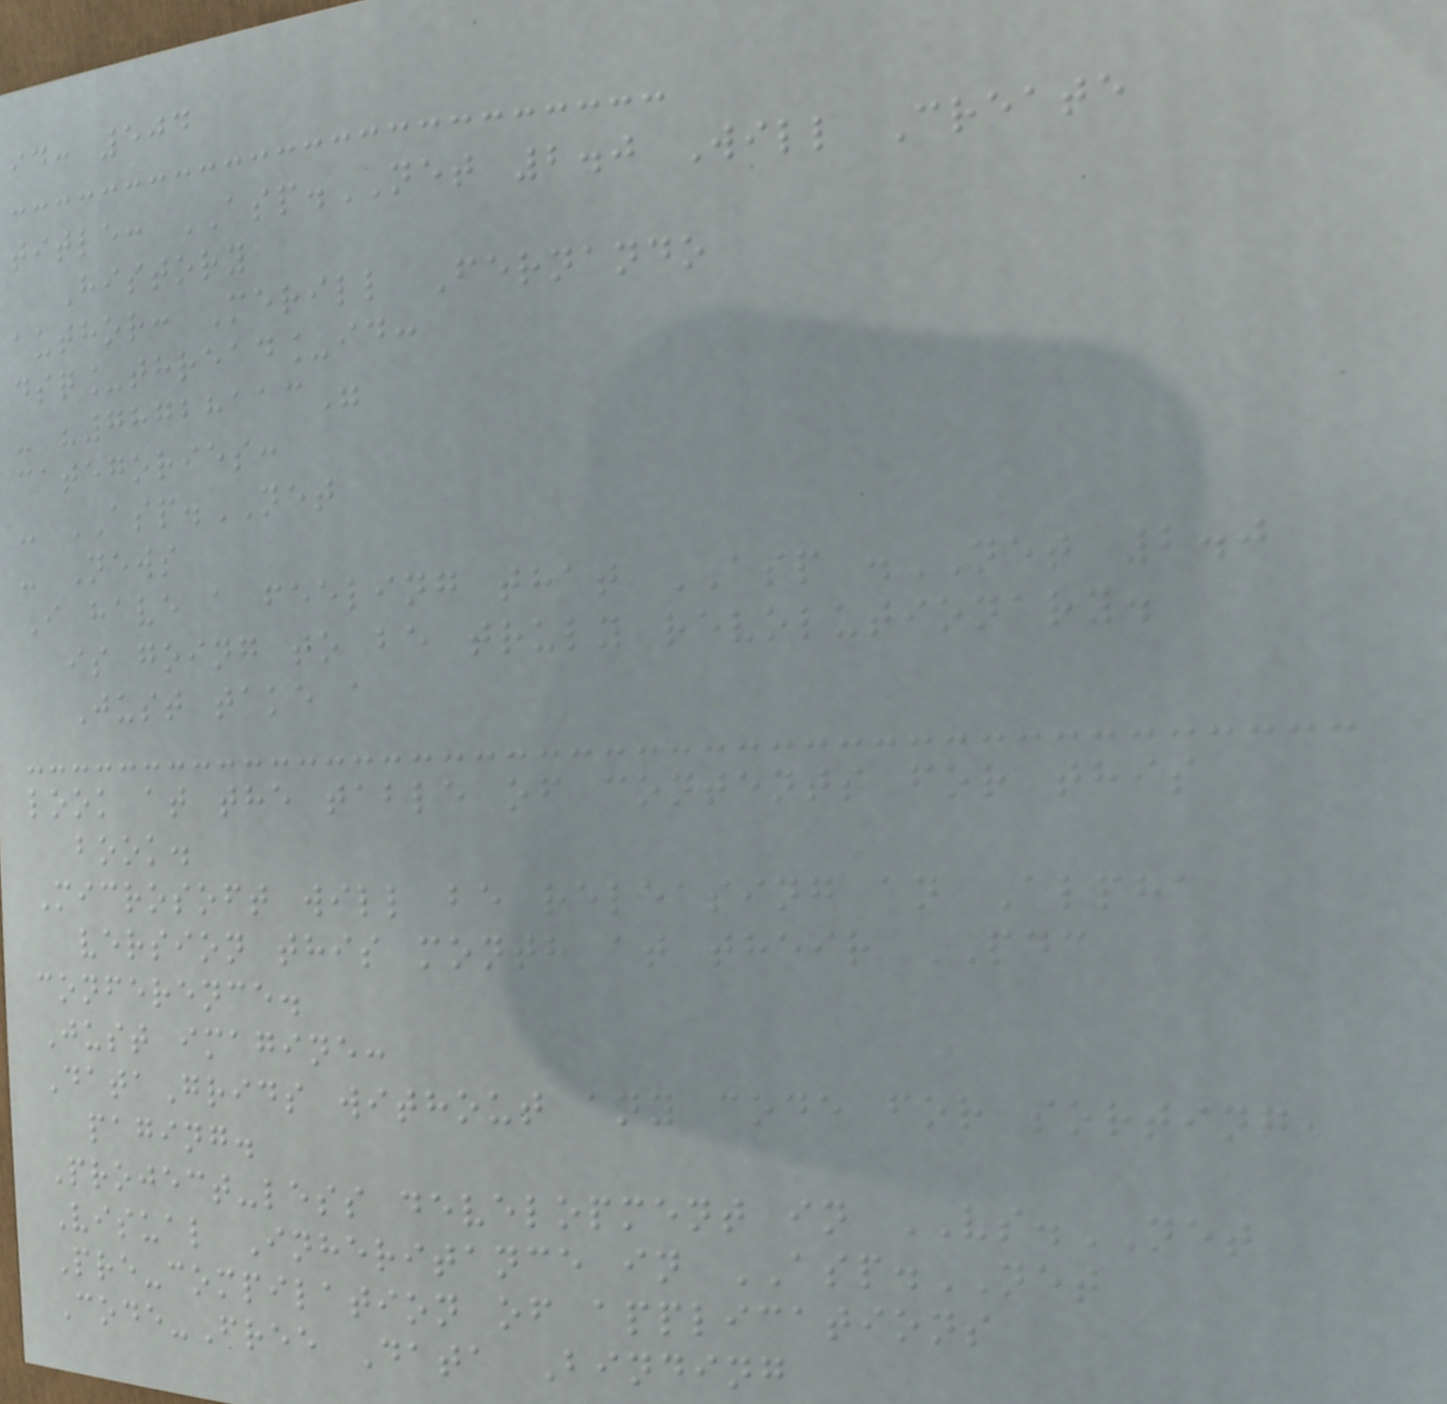id: 504
title: ASP.NET 2.0 Will Create
History
author: Merill Fernando
dsq_thread_id:
- "78728113"
categories:
- ASP.NET
- News
I have a feeling that ASP .NET 2.0
is going to be truly revolutionary.
Just take a
look at the table of contents for this
book.
Microsoft will be releasing an Alpha
version this month at their PDC
conference.
Just imagine:
DataGrids without any code for sorting,
paging.
Project-less development in VS.NET
Visual Inheritance in ASP.NET
Pre-compilation of applications
Code-Free Data Binding
